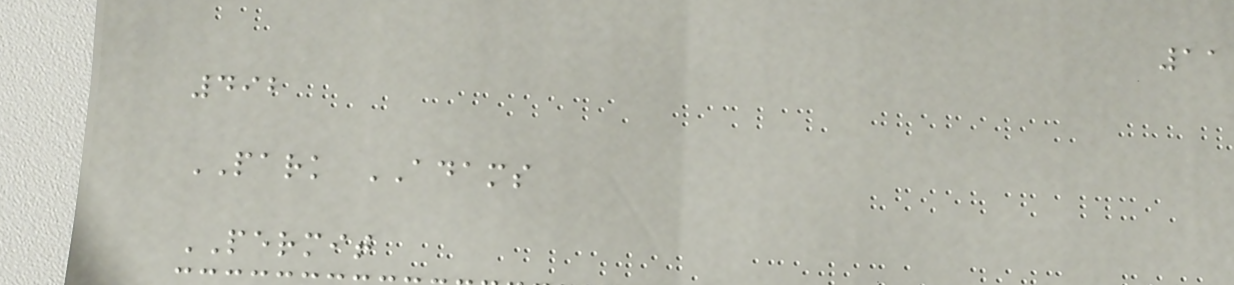11
492
PARK ADAMS
PERMIT
